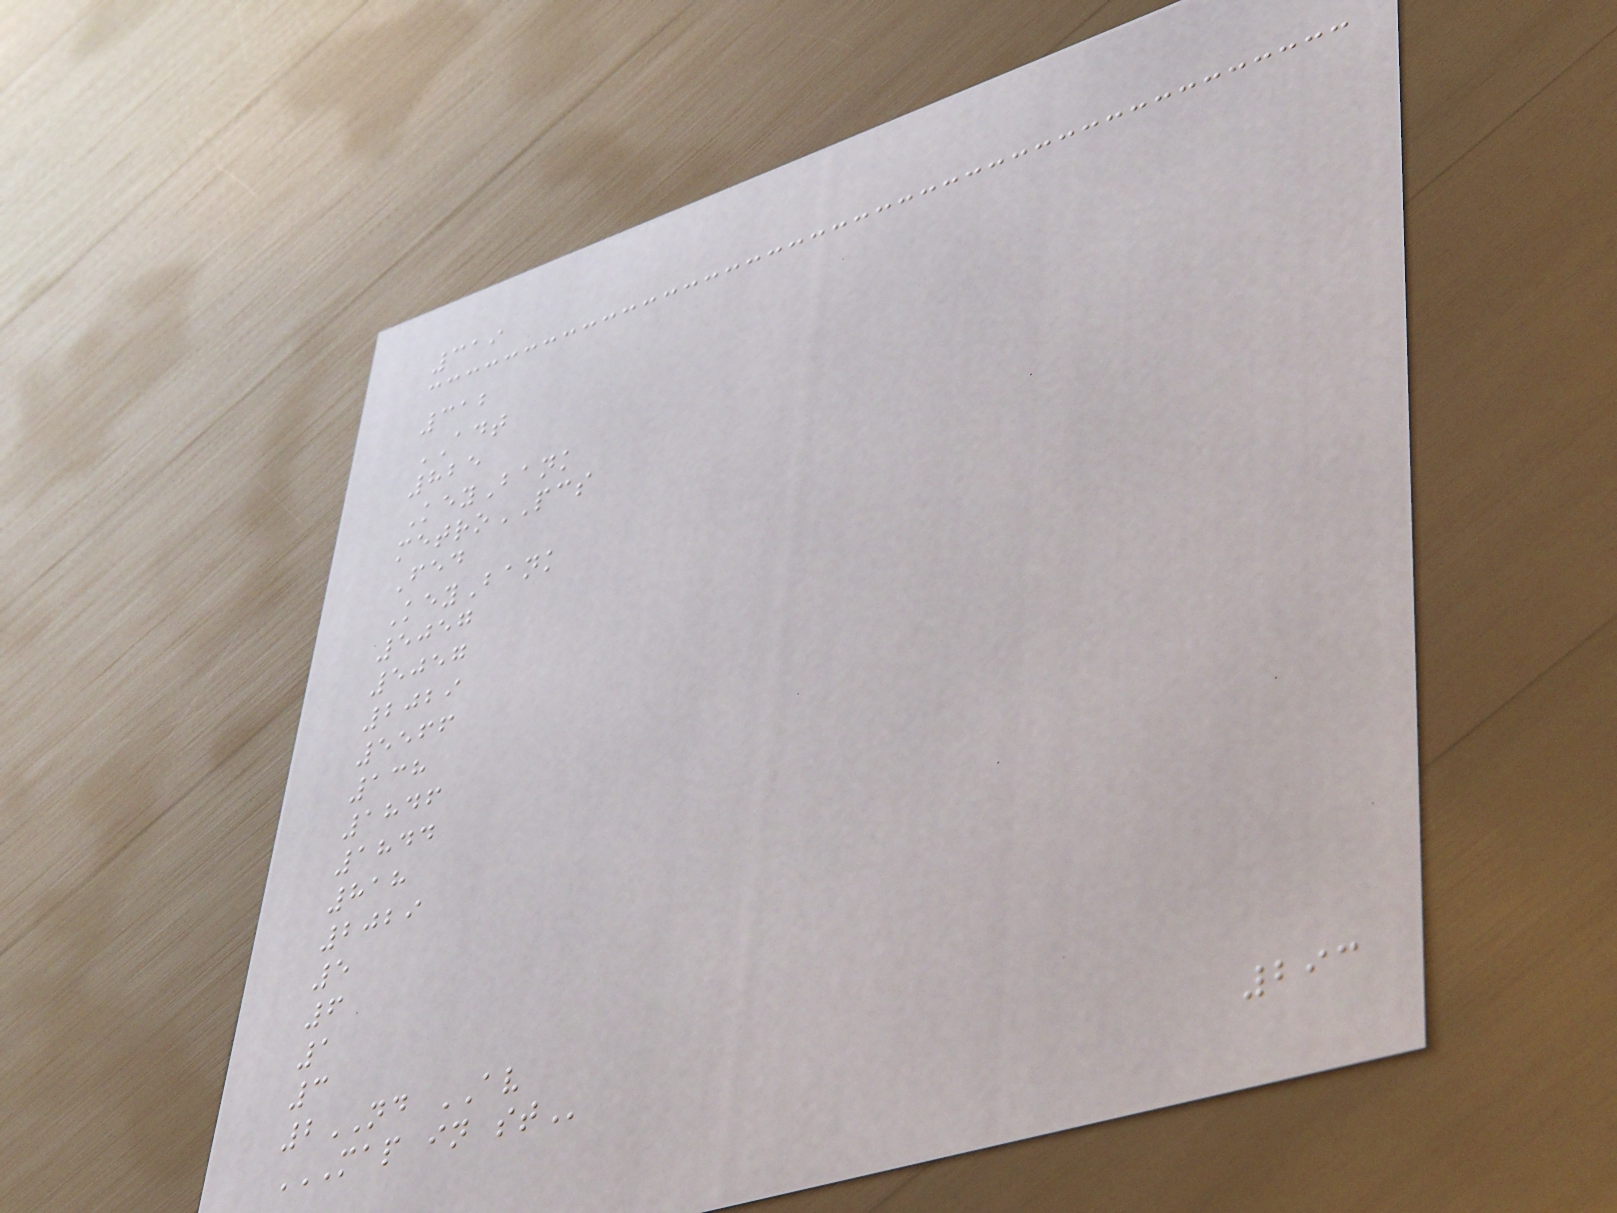319
312
ADT
825
KeyBank
metroPCS
Fed
KeyBank
5057
5057
2029
5566
138
1846
1844
818
2029
5
6
1
3
2ND AV
MAP IN ST
293
